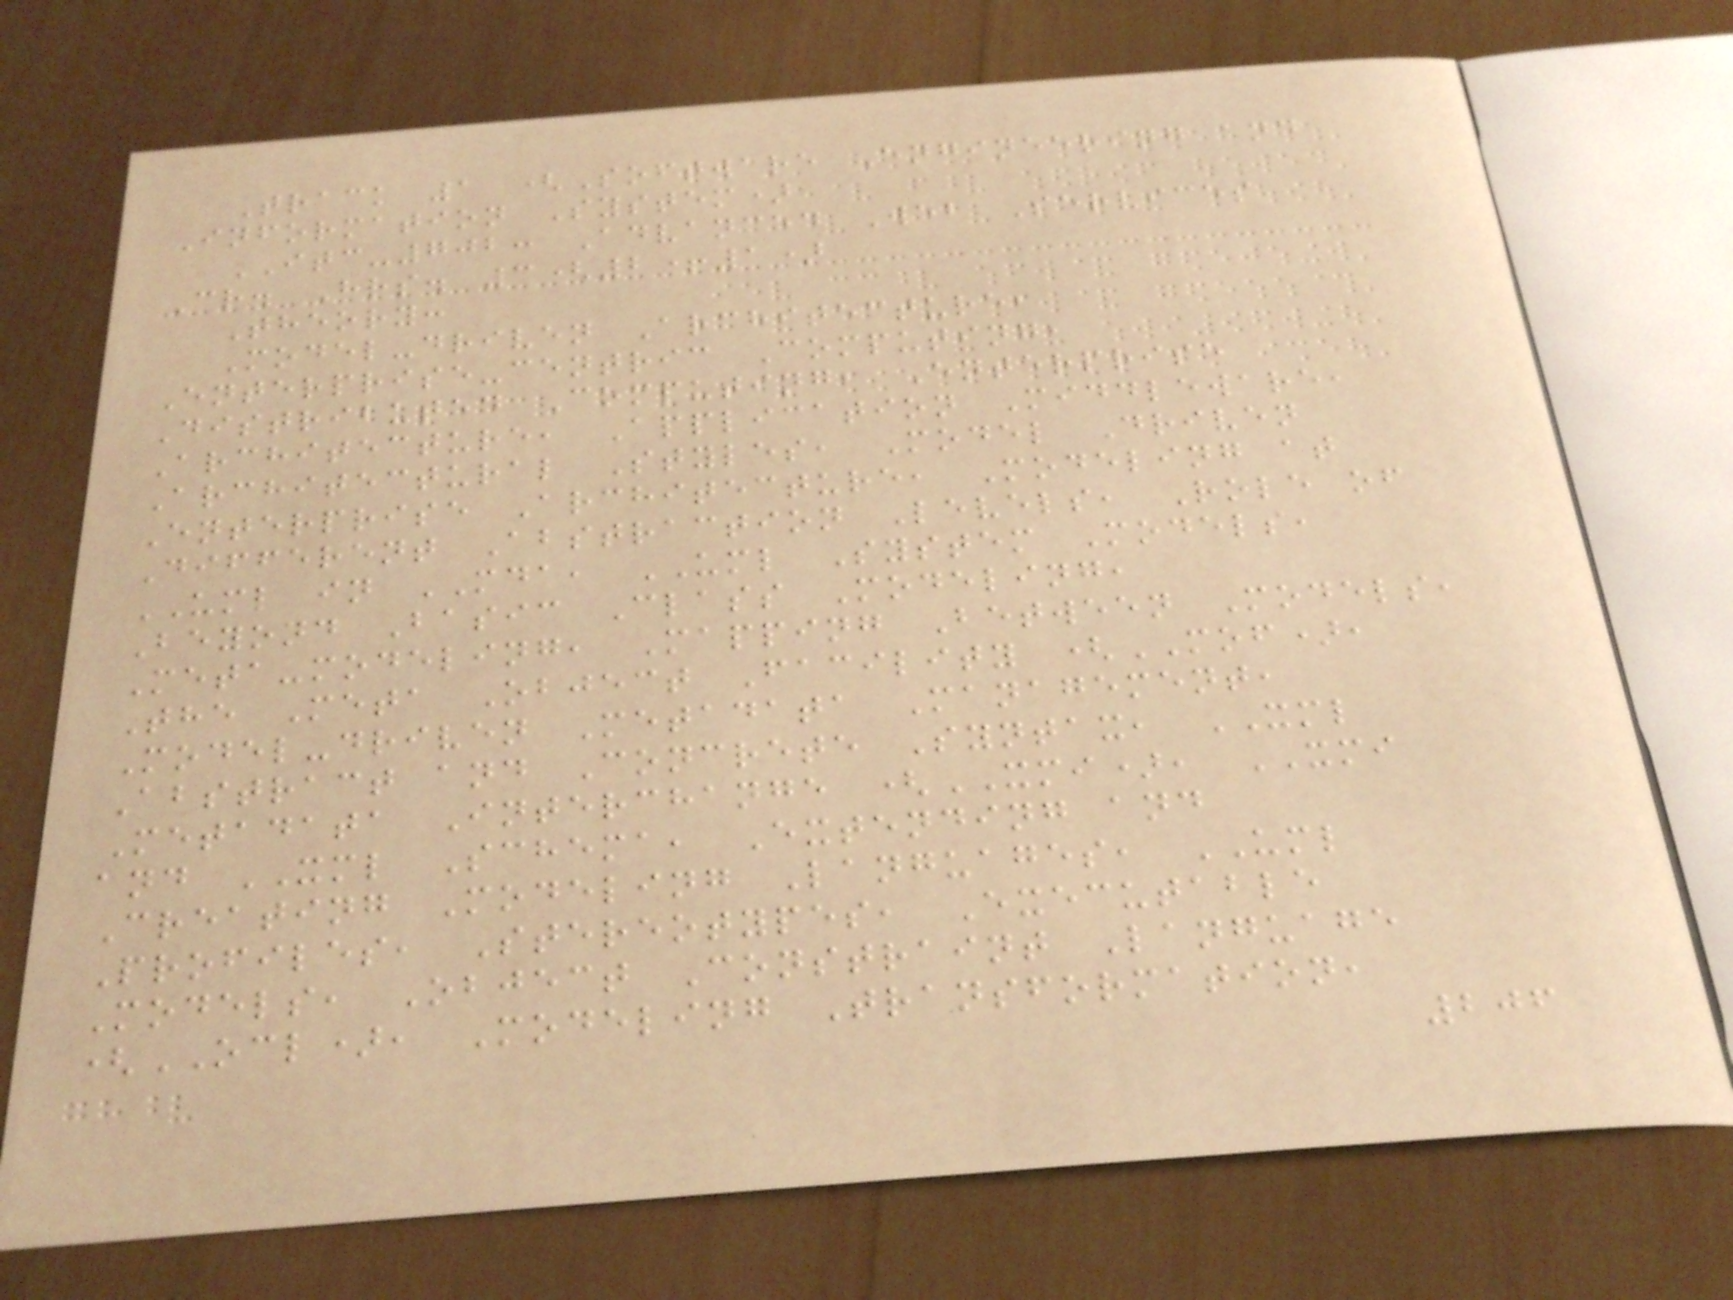Track 1 (Software Engineering and
Information System)
ITC-702: Advanced Web Services
Cr. Hrs. 3(2+1)
Theory:
Model-driven Architecture,
Enterprise-centric Computing,
Distributed Computing, Enterprise
Architecture, Application Middleware,
Architectural Styles, Model Driven
Enterprise Architecture, Modeling at
Different Abstraction Levels, Role of
UML in MDA, UML System Models,
Beyond Basic Class Modeling,
Meta-modeling, Mapping Between Models,
The Meta Object Facility (MOF),
Model-driven Metadata Management,
Abstract and Concrete Syntax, XML
Metadata Interchange (XMI), XMI
and XML Schema, Extending and
Creating Modeling Languages, UML
Profiles, Stereotypes, Executable
Models, Object Constraint Language
(OCL), Modeling Transformation,
206
